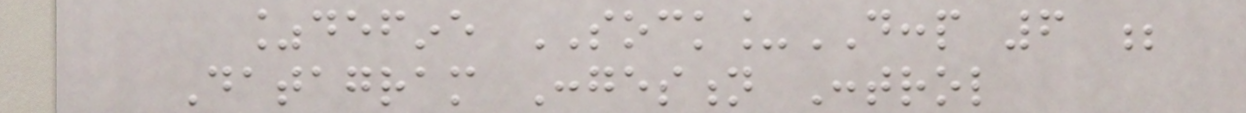%define SOCK_DCCP 6 ;
Datagram Congestion Control
